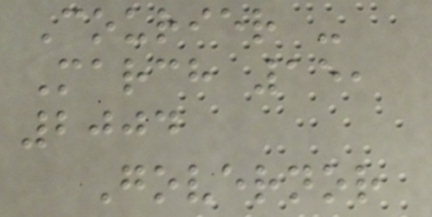Courier -
March 15,
2004
Governor
